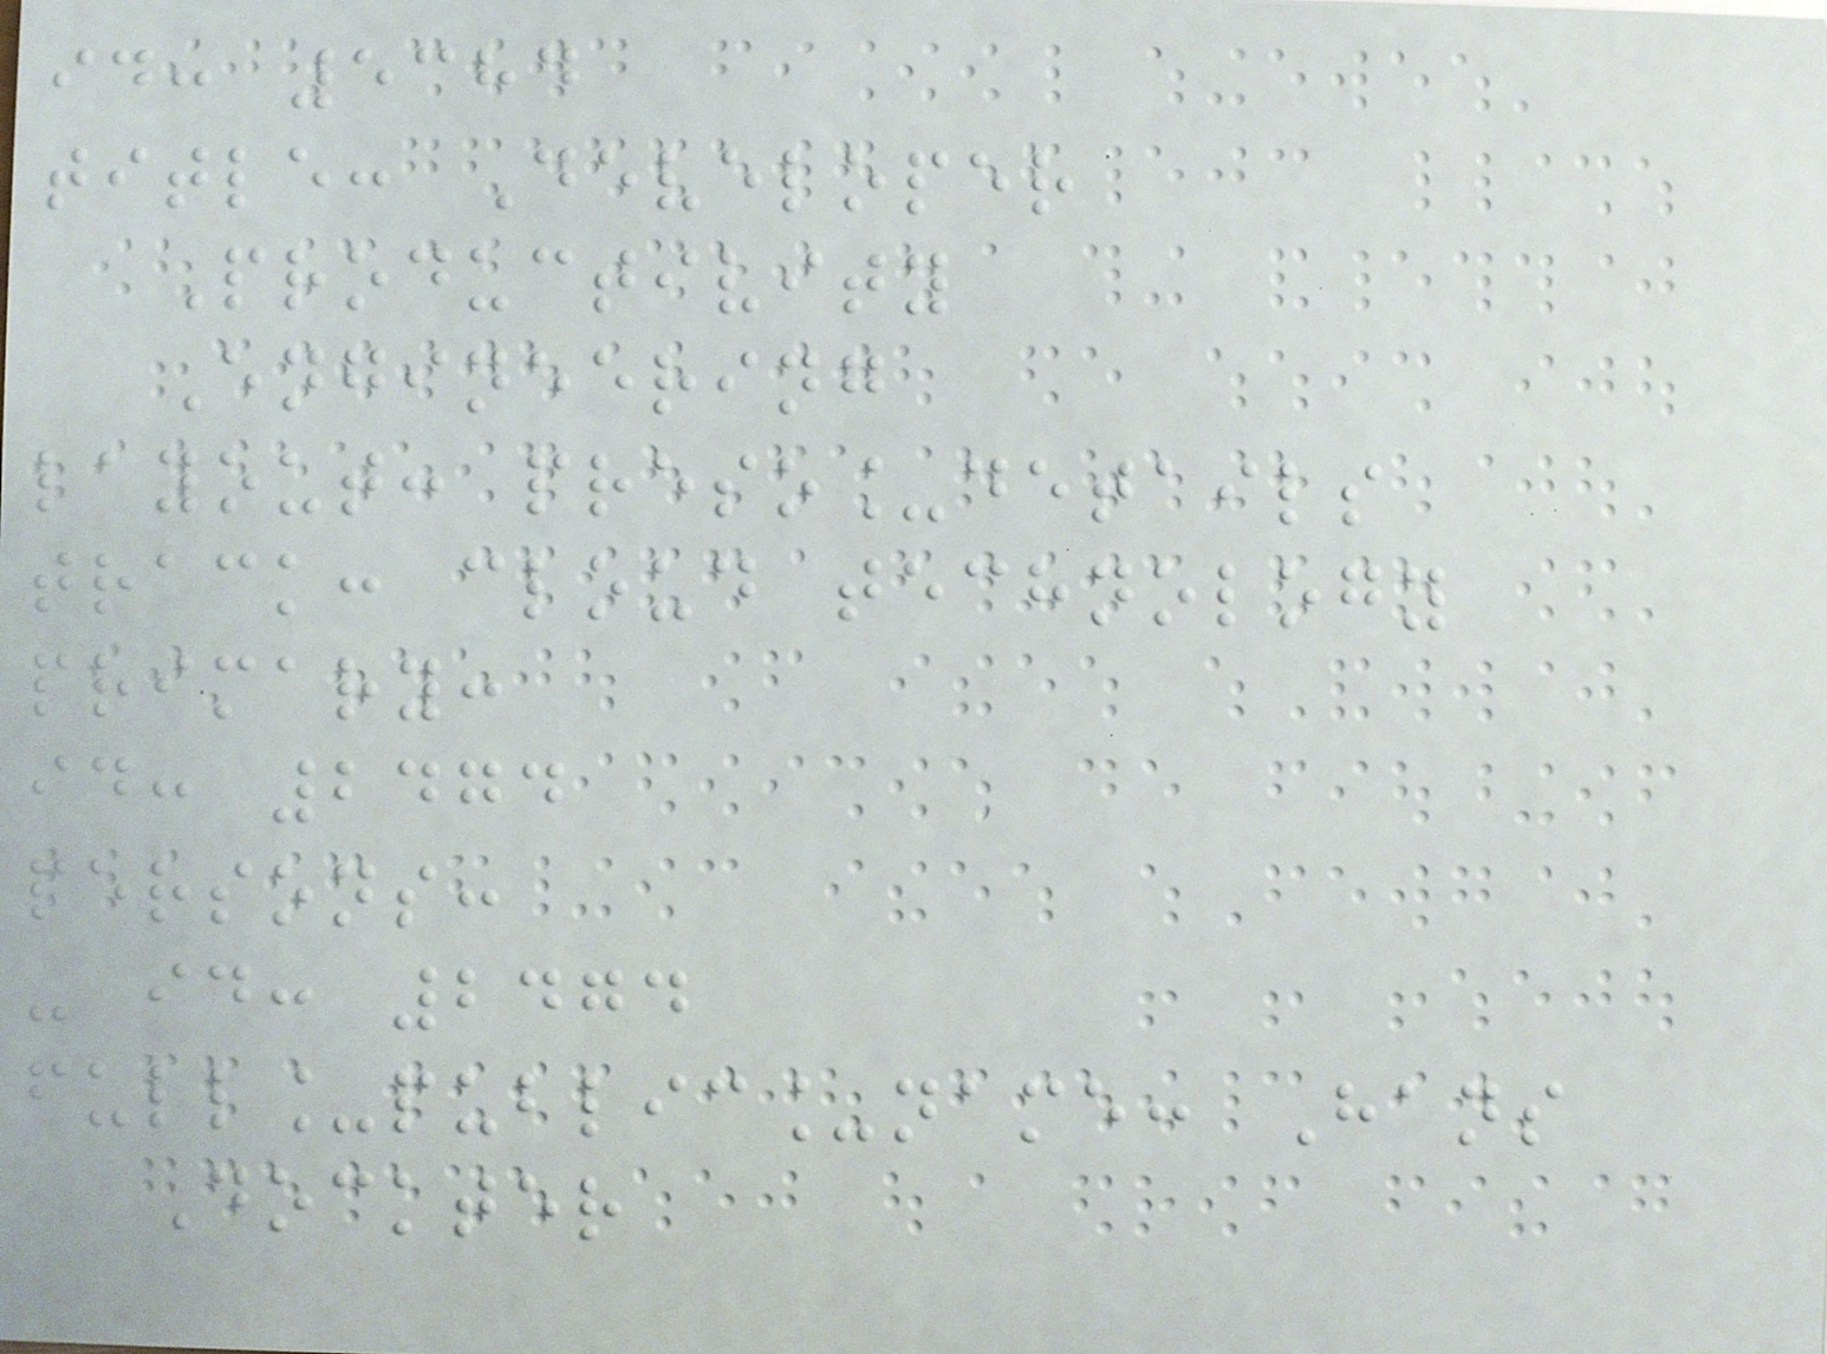id: 5384
title: Developer
Productivity
Engineering
layout: preso_details
track: cloud technology
primary:
id: 2474
persons:
- id: 2474
full_public_name: Hans
Dockter
